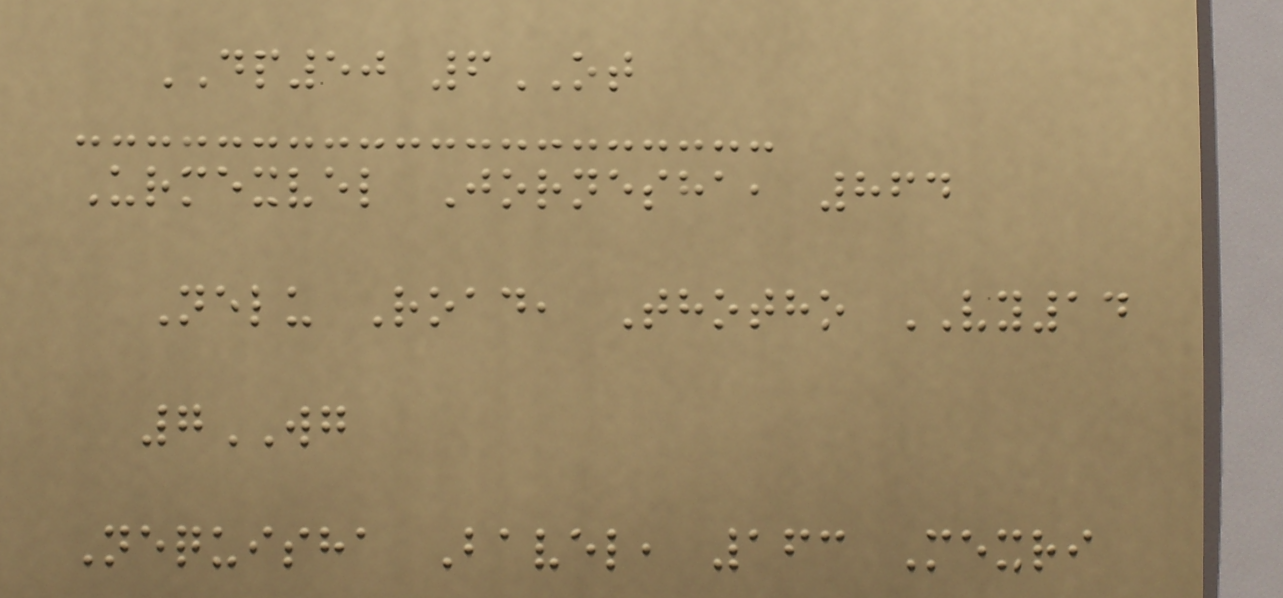DP50 6OT
Urmexvel Jornesha, 864
Nelu Road, Thotho VY14
7WG
Nequisha Bavel, 163 Mexri
